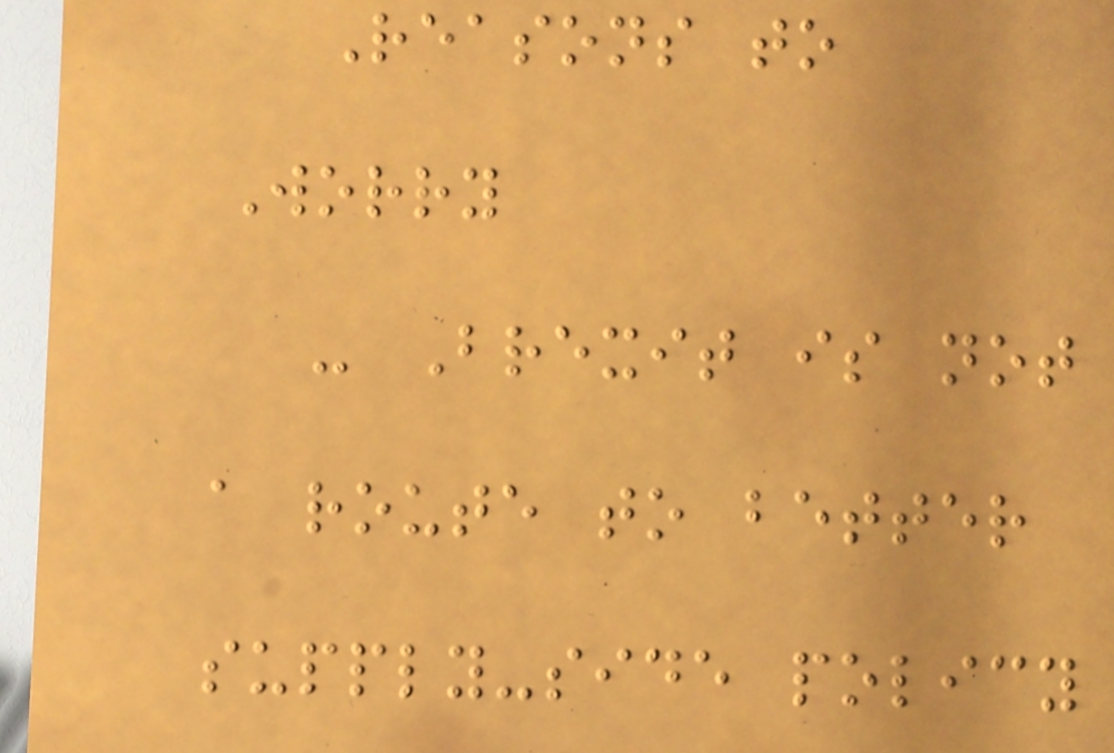Reasons to
Worry
- Brexit is not
a route to better
supply-side policy
